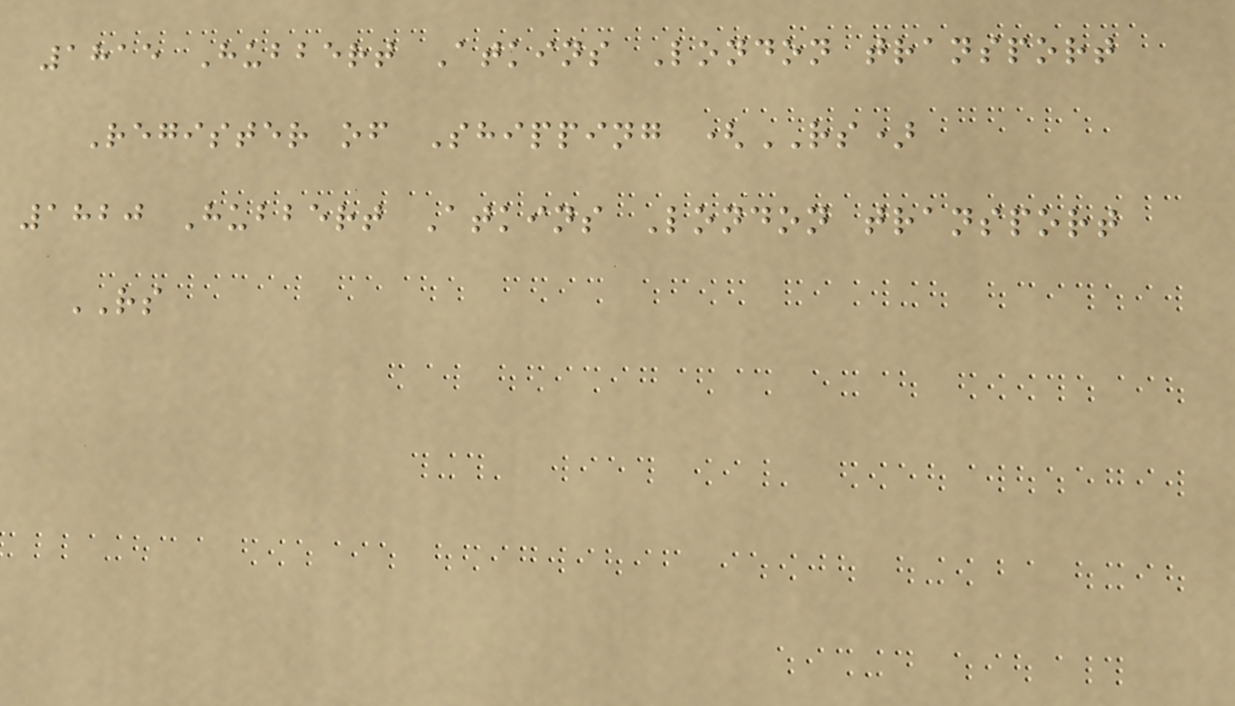1815 Hubbert Atkins London transport
Register of Shipping (RS)
1820 Hubbert Atkins London transport
RS
